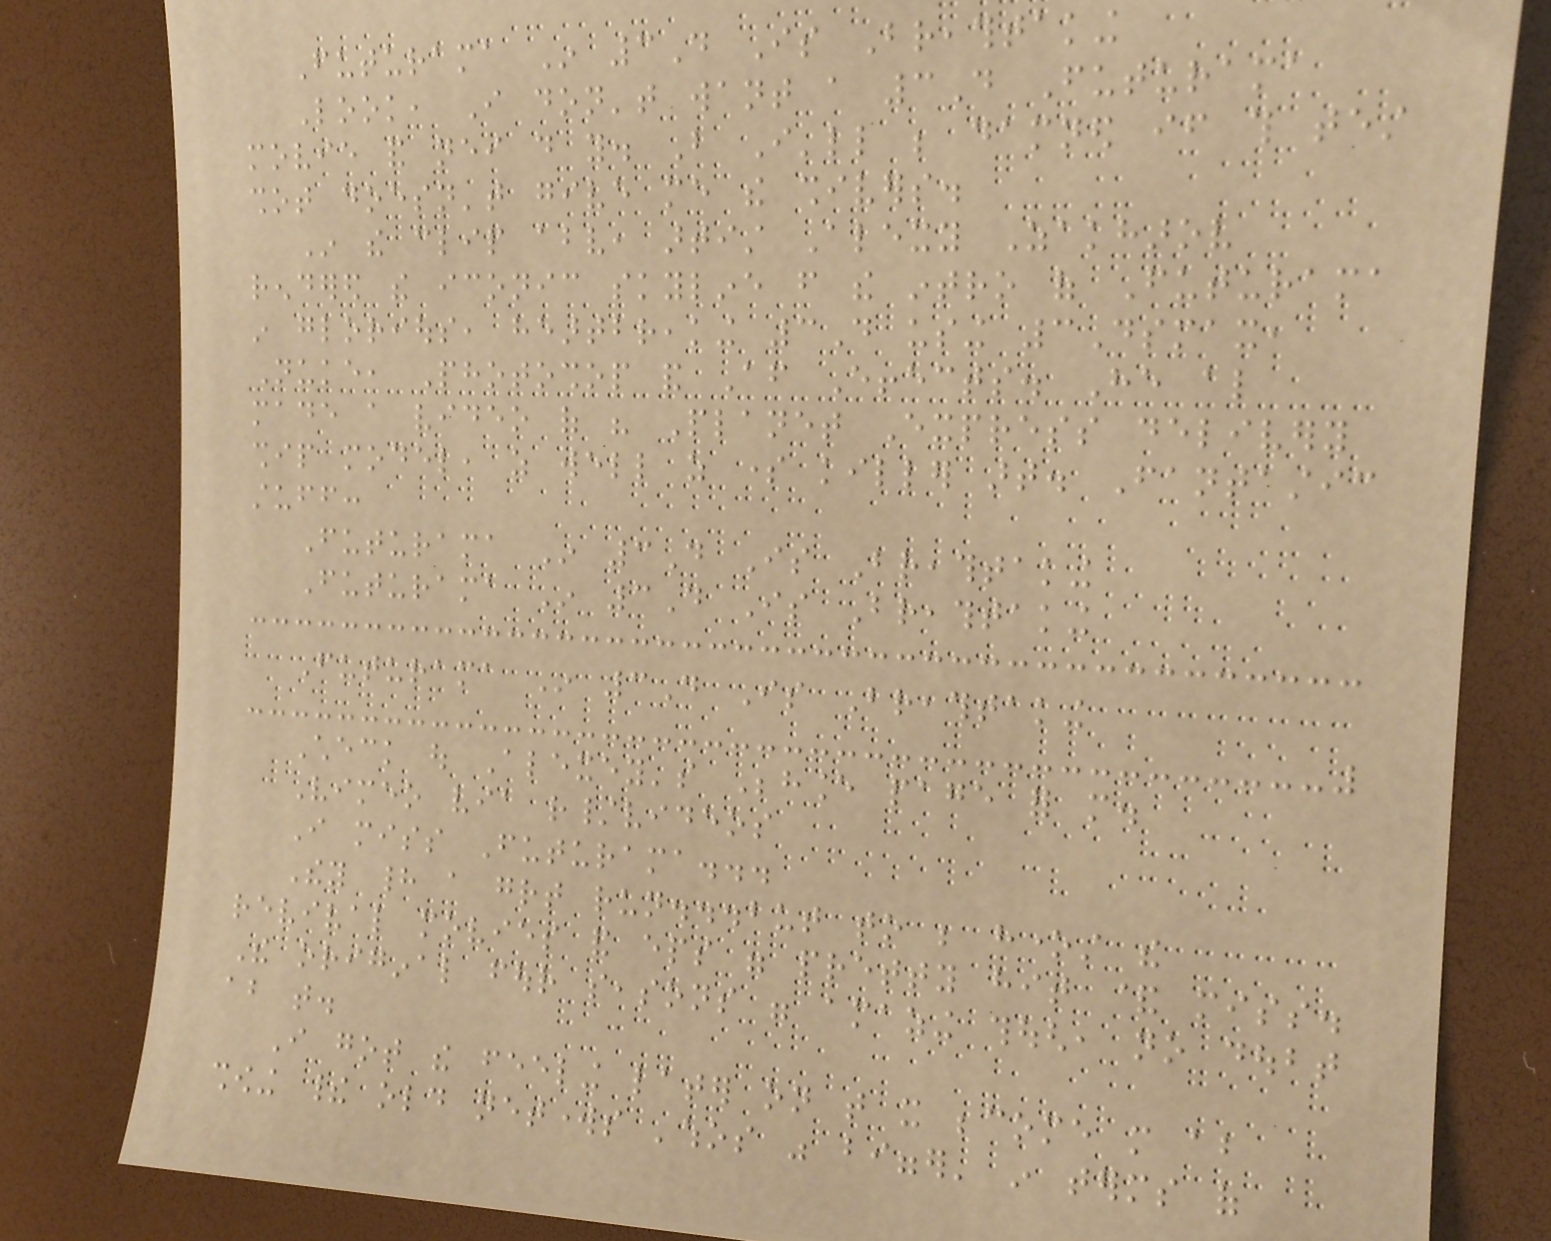Futurama In 3D Is Breathtaking
Look, I don't want a 3D Futurama
movie and neither do you. But I'll be damned if this test
shot doesn't give me the shivers.
In the clip above, artist Alexy Zakharov
rendered the iconic skyline from the intro of Futurama
in glorious, heartbreaking 3D using 3Dsmax,
Nuke, Photoshop and After Effects. He also
made a video of his Planet Express delivery
ship model, as well as some killer art. Fantastic
stuff:
Futurama In 3D Is Breathtaking
Futurama In 3D Is Breathtaking
Futurama In 3D Is Breathtaking
Check out Alexey's Behance page for more.
Vimeo via r/videos
I miss Futurama...
They had a great run...but to be honest the
revival movies and eps were pretty hit & miss.
The original four seasons were amazing though, no doubt
about that.
I got the feeling later on that it become more about
showing their old networks 'whos was bigger' in terms of
